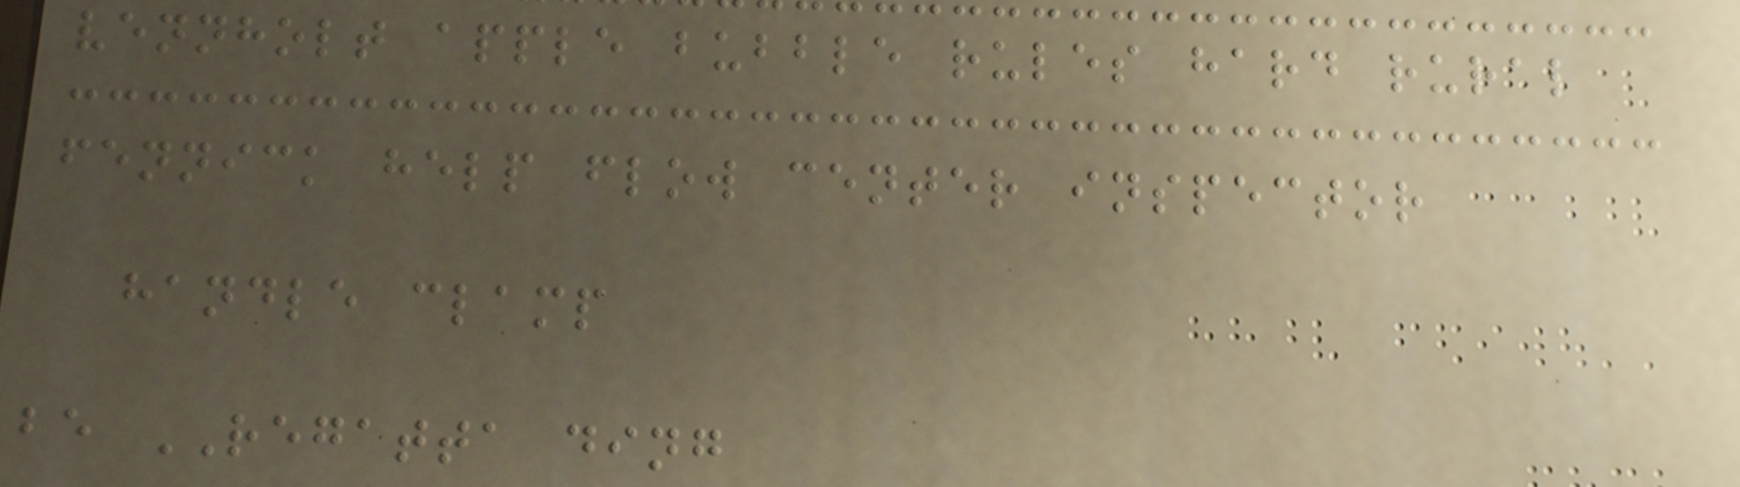vennholt apple bubble rules hard rural
fennick help flow center inspector
handle clamp
be REGATTA ding
